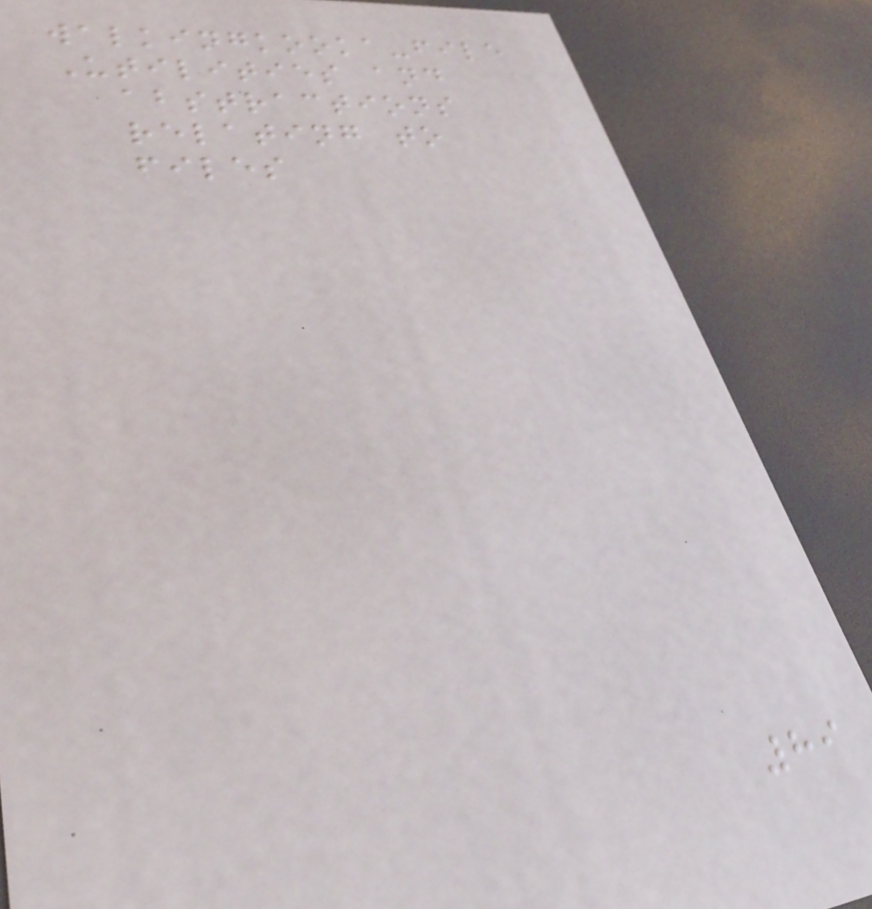walkingkooka-file
Utilities and
abstractions
relating to
files
89
